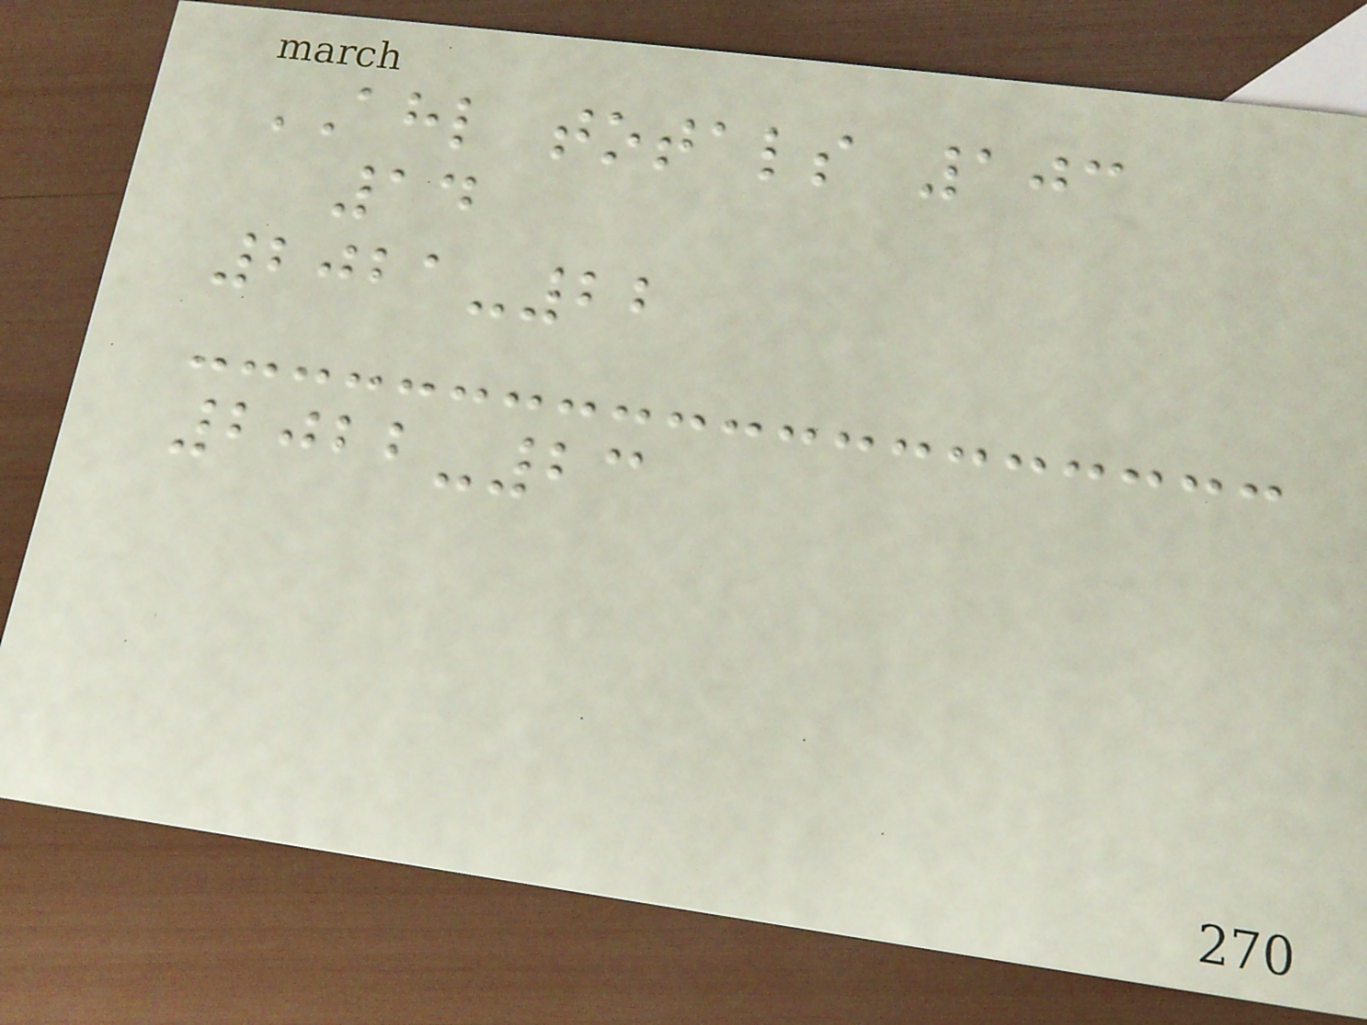AHL totals 103
14
2021-22
2022-23
